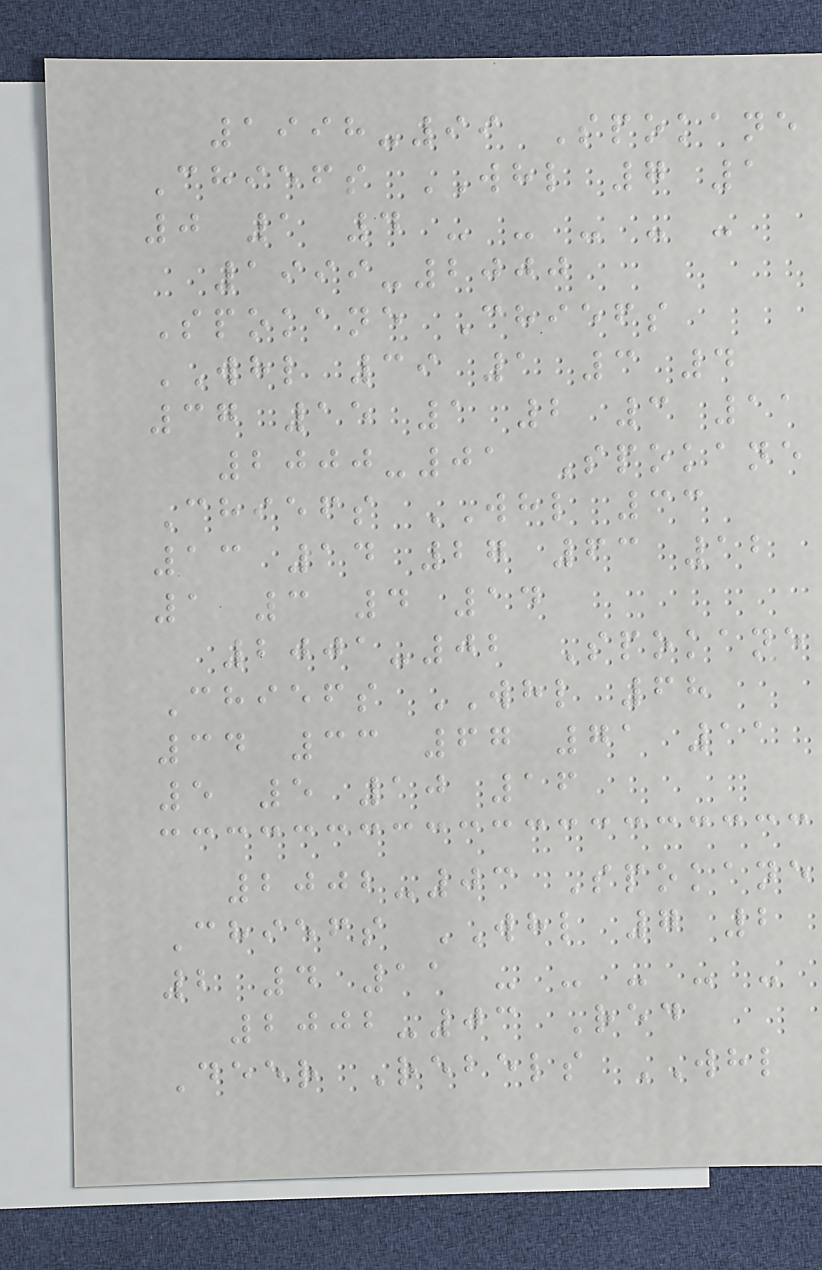1998-99 Spokane
Chiefs WHL 7 1
0 1 4 - - - - -
1999-2000
Spokane Chiefs
WHL 39 1 3 4
37 15 1 2 3 11
2000-01 Spokane
Chiefs WHL 33
13 14 27 63 12
1 3 4 14
2001-02 Spokane
Chiefs WHL 68
34 33 67 71 11
5 5 10 16
2002-03 Spokane
Chiefs WHL 7 2
2 4 11 - - - - -
2002-03 Red
Deer Rebels WHL
